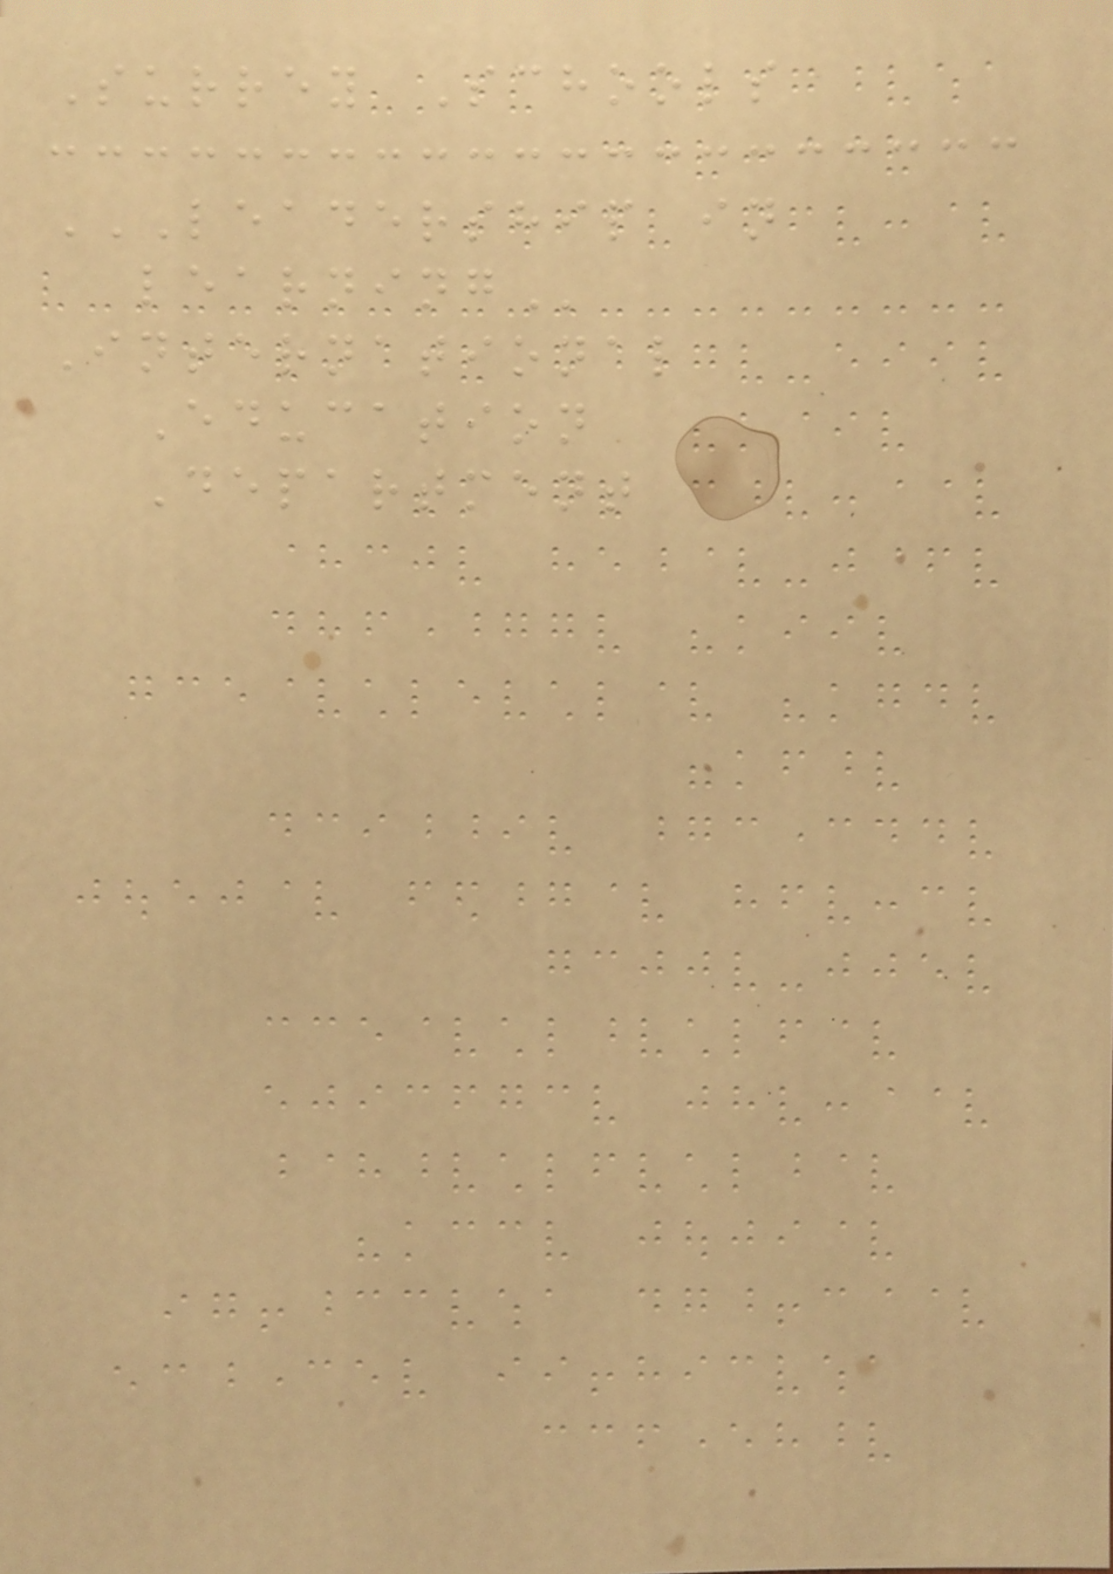Surrey Schools
LEADERSHIP IN
LEARNING
International
Education
Department
